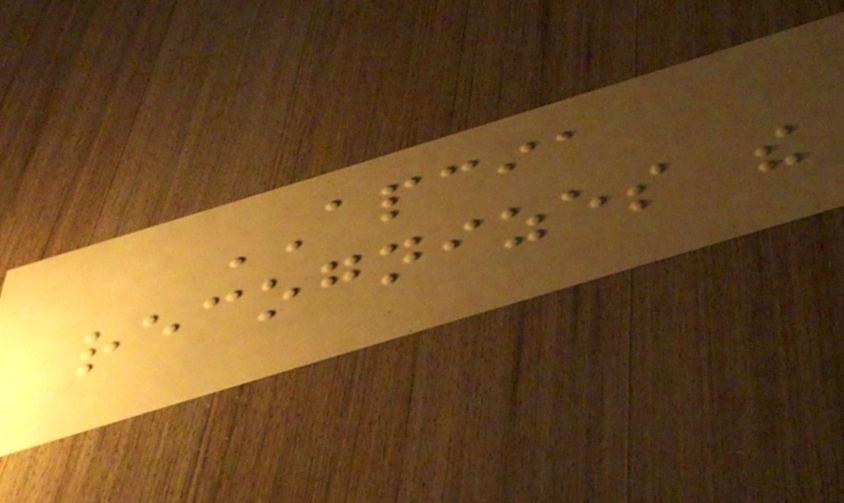APCIA
recognizes the
